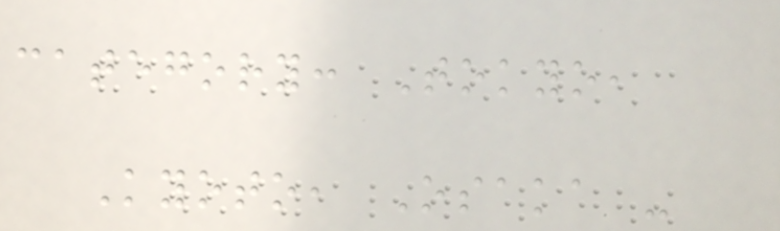category: Tokyo,
Kyoto, Osaka -
